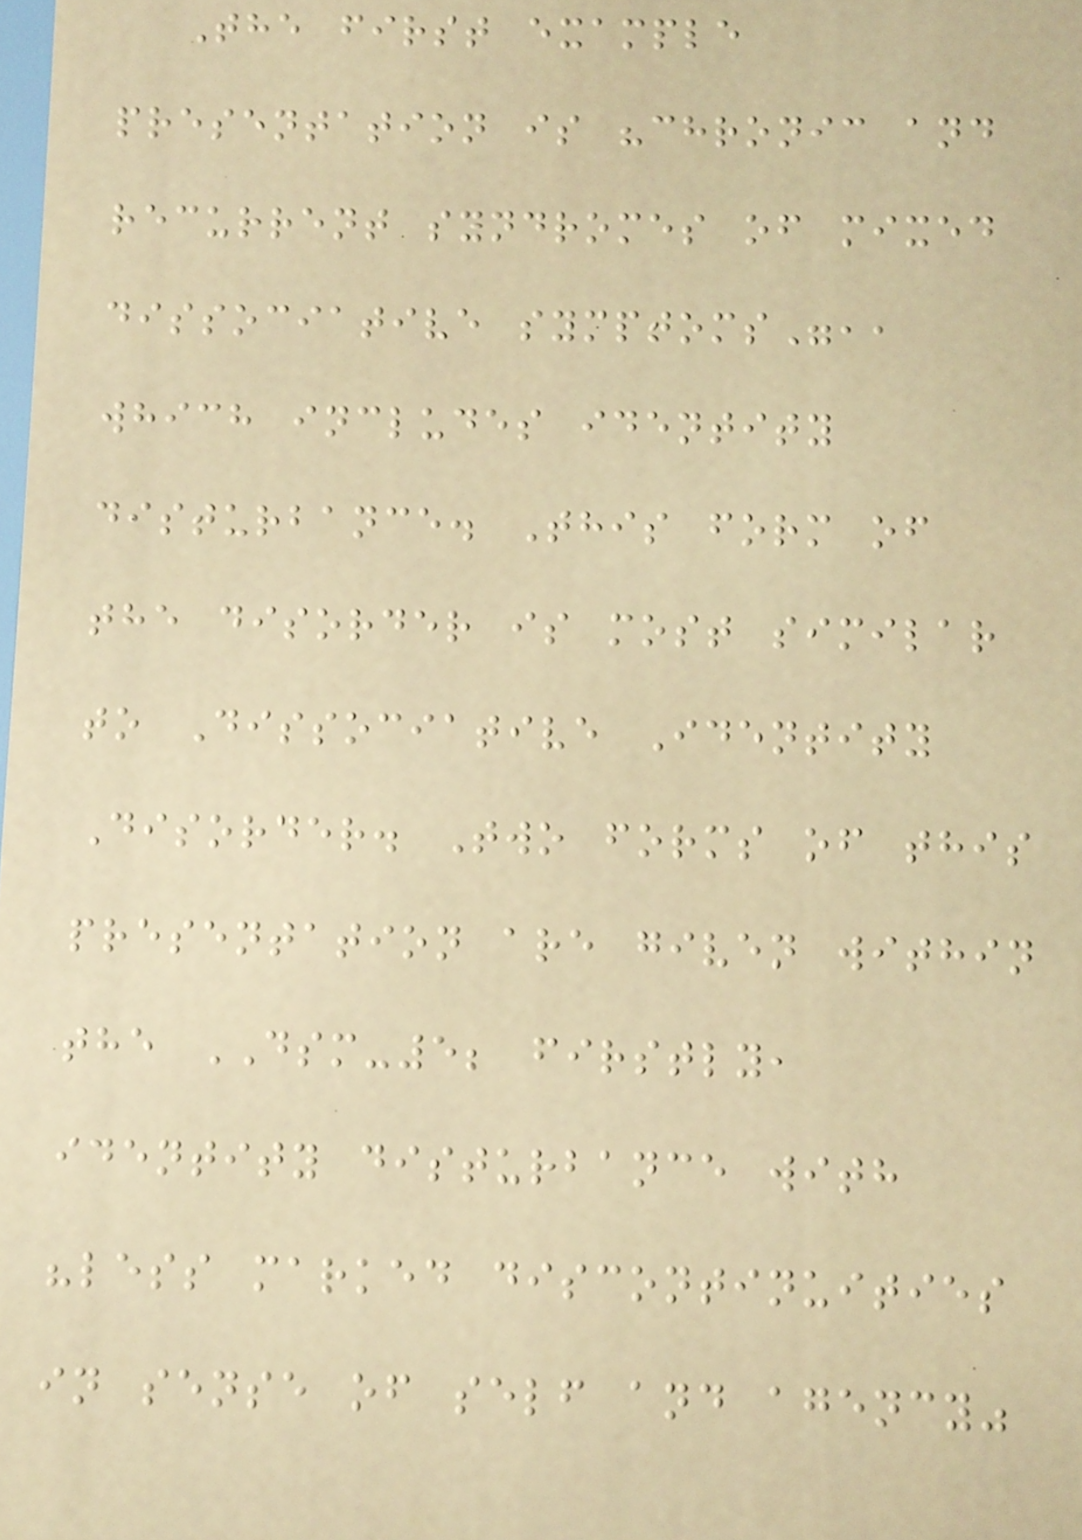The first example
presentation is "chronic and
recurrent syndromes of mixed
dissociative symptoms",,
which includes identity
disturbance. This form of
the disorder is most similar
to Dissociative Identity
Disorder. Two forms of this
presentation are given within
the DSM-5; firstly,
identity disturbance with
"less marked discontinuities
in sense of self and agency"
